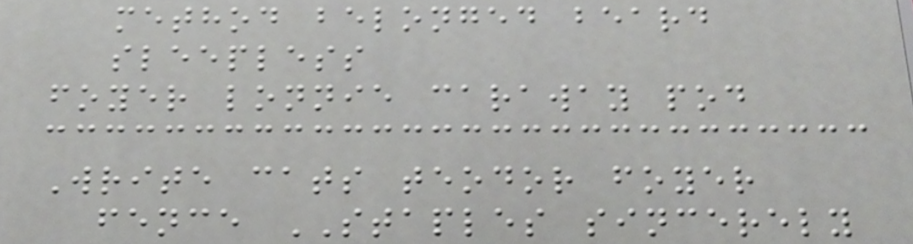method belonged beard
sleepless
foyer lonnie caraway pod
Write cats teodor foyer
fence STAPLES sincerely
